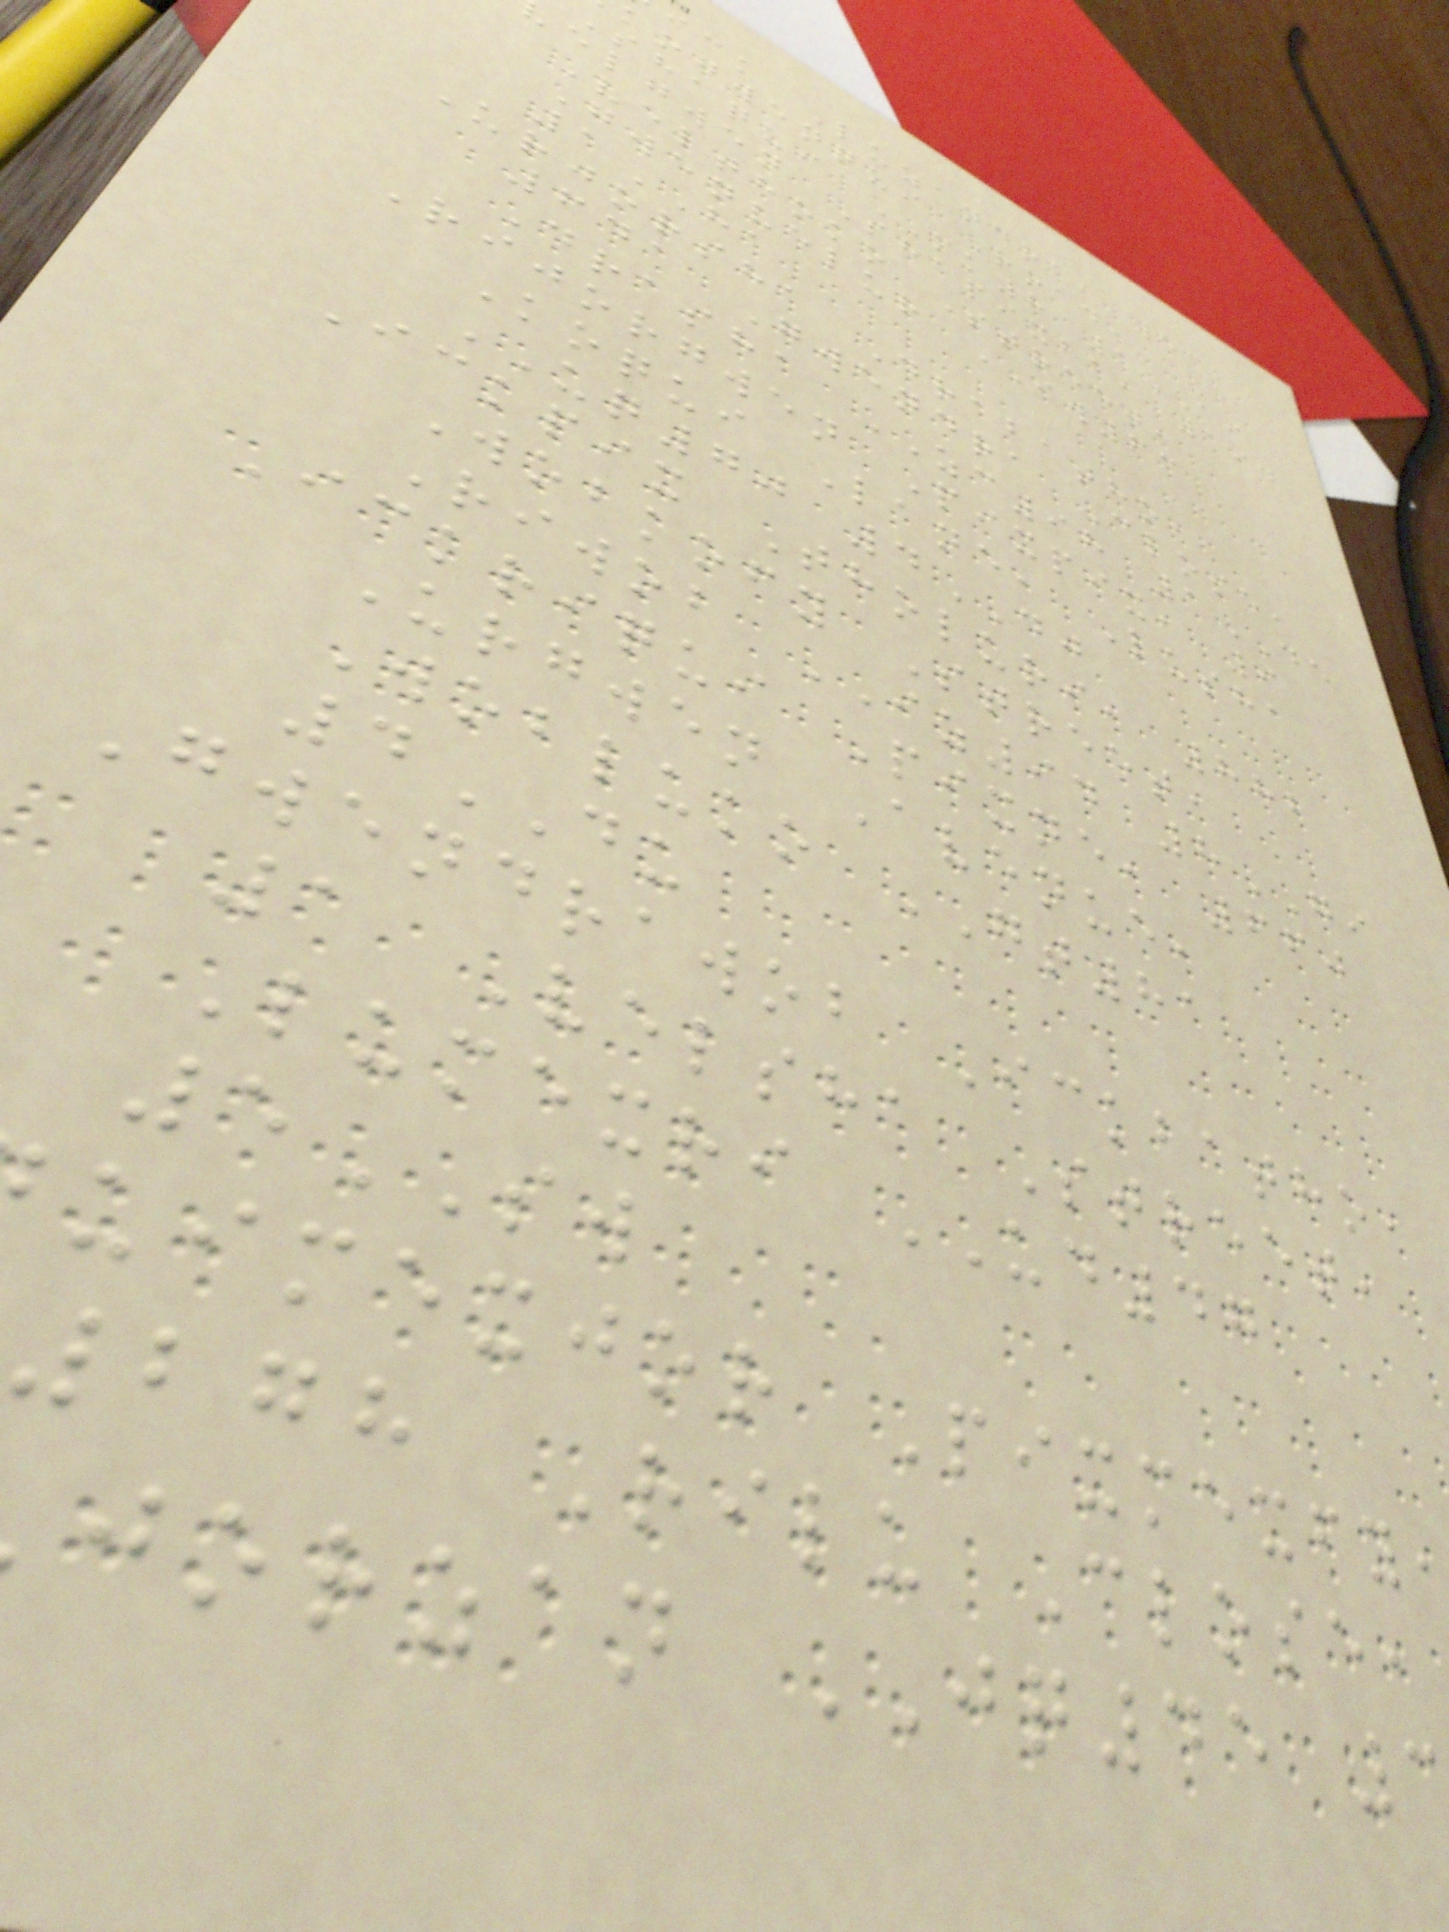ick Luzandra, 532
kogwenqui Road,
Shaqui MK8 1AI
elgwen Shapixba, 194
Velthoko Street,
Gwenvelur IW63
1HA
Urjorsha Drabatho,
641 Gwendra Close,
Drasha ZC98 1DE
Rijorgwen Pixpix, 9
Koqui Lane, Lusha
UQ70 4DJ
Ickpix Tholuri, 882
Wobkofy Street,
Riwob IZ94 8GI
Ickriqui Pixne, 660
Urgwen Avenue,
Wobluko GT81
4DU
Gwendrawob Ickbatho,
1 Velsha Street,
Lumexri UD47
5SW
uimexjor Pixmexfy
278 Rilu Close,
jorzan JQ45 3
